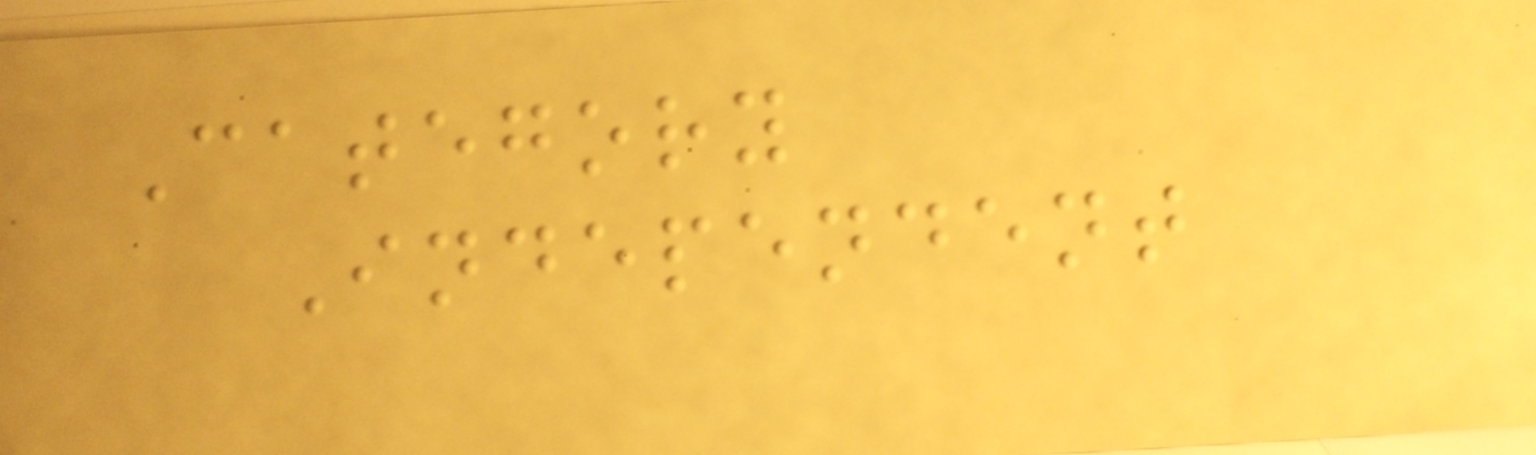Category
Independent
